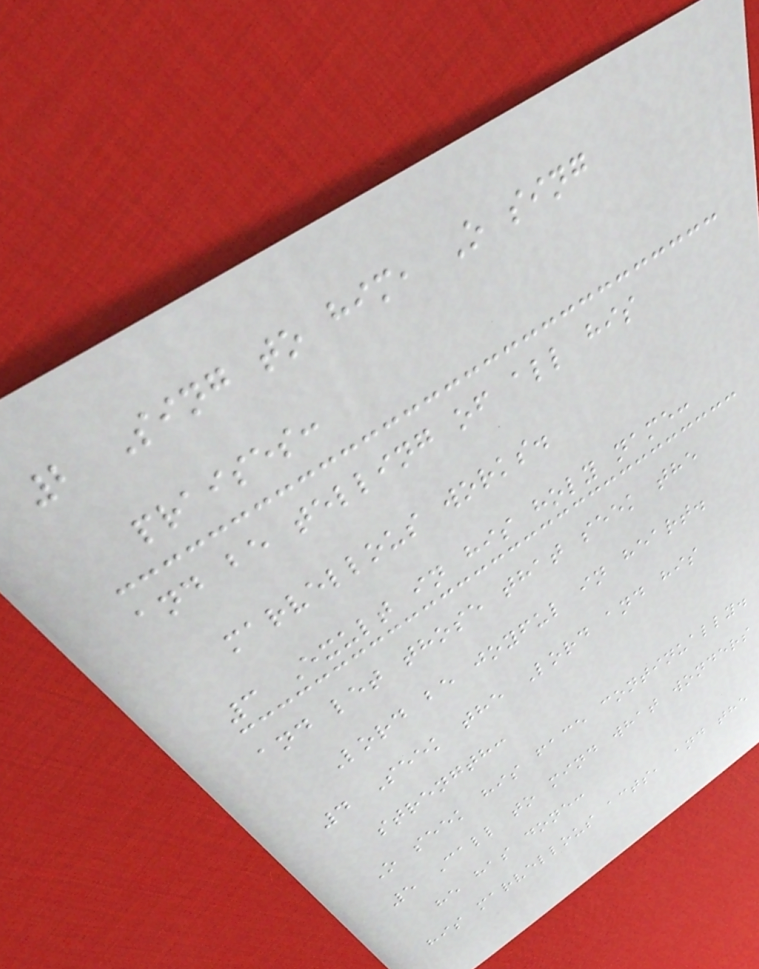2 Sing to him, O sing
praises:
and be telling of all his
marvellous works.
3 Exult in his holy name:
and let those that seek the
Lord be joyful in heart.
4 Seek the Lord and his
strength:
O seek his face continually.
5 Call to mind what wonders
he has done:
his marvellous acts, and the
